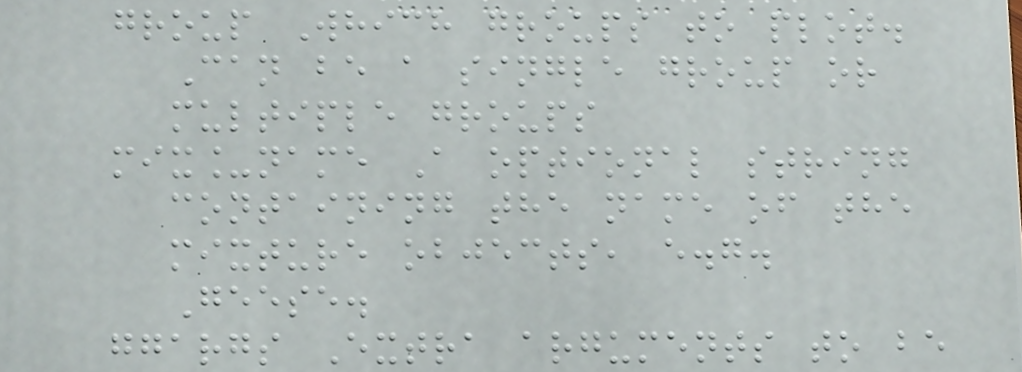group Which groups to plot.
Can be a single group or
multiple groups
mix_name A optional string
containing the name of the
mixture objects, e.g.
Geese.
ggargs Extra arguments to be
